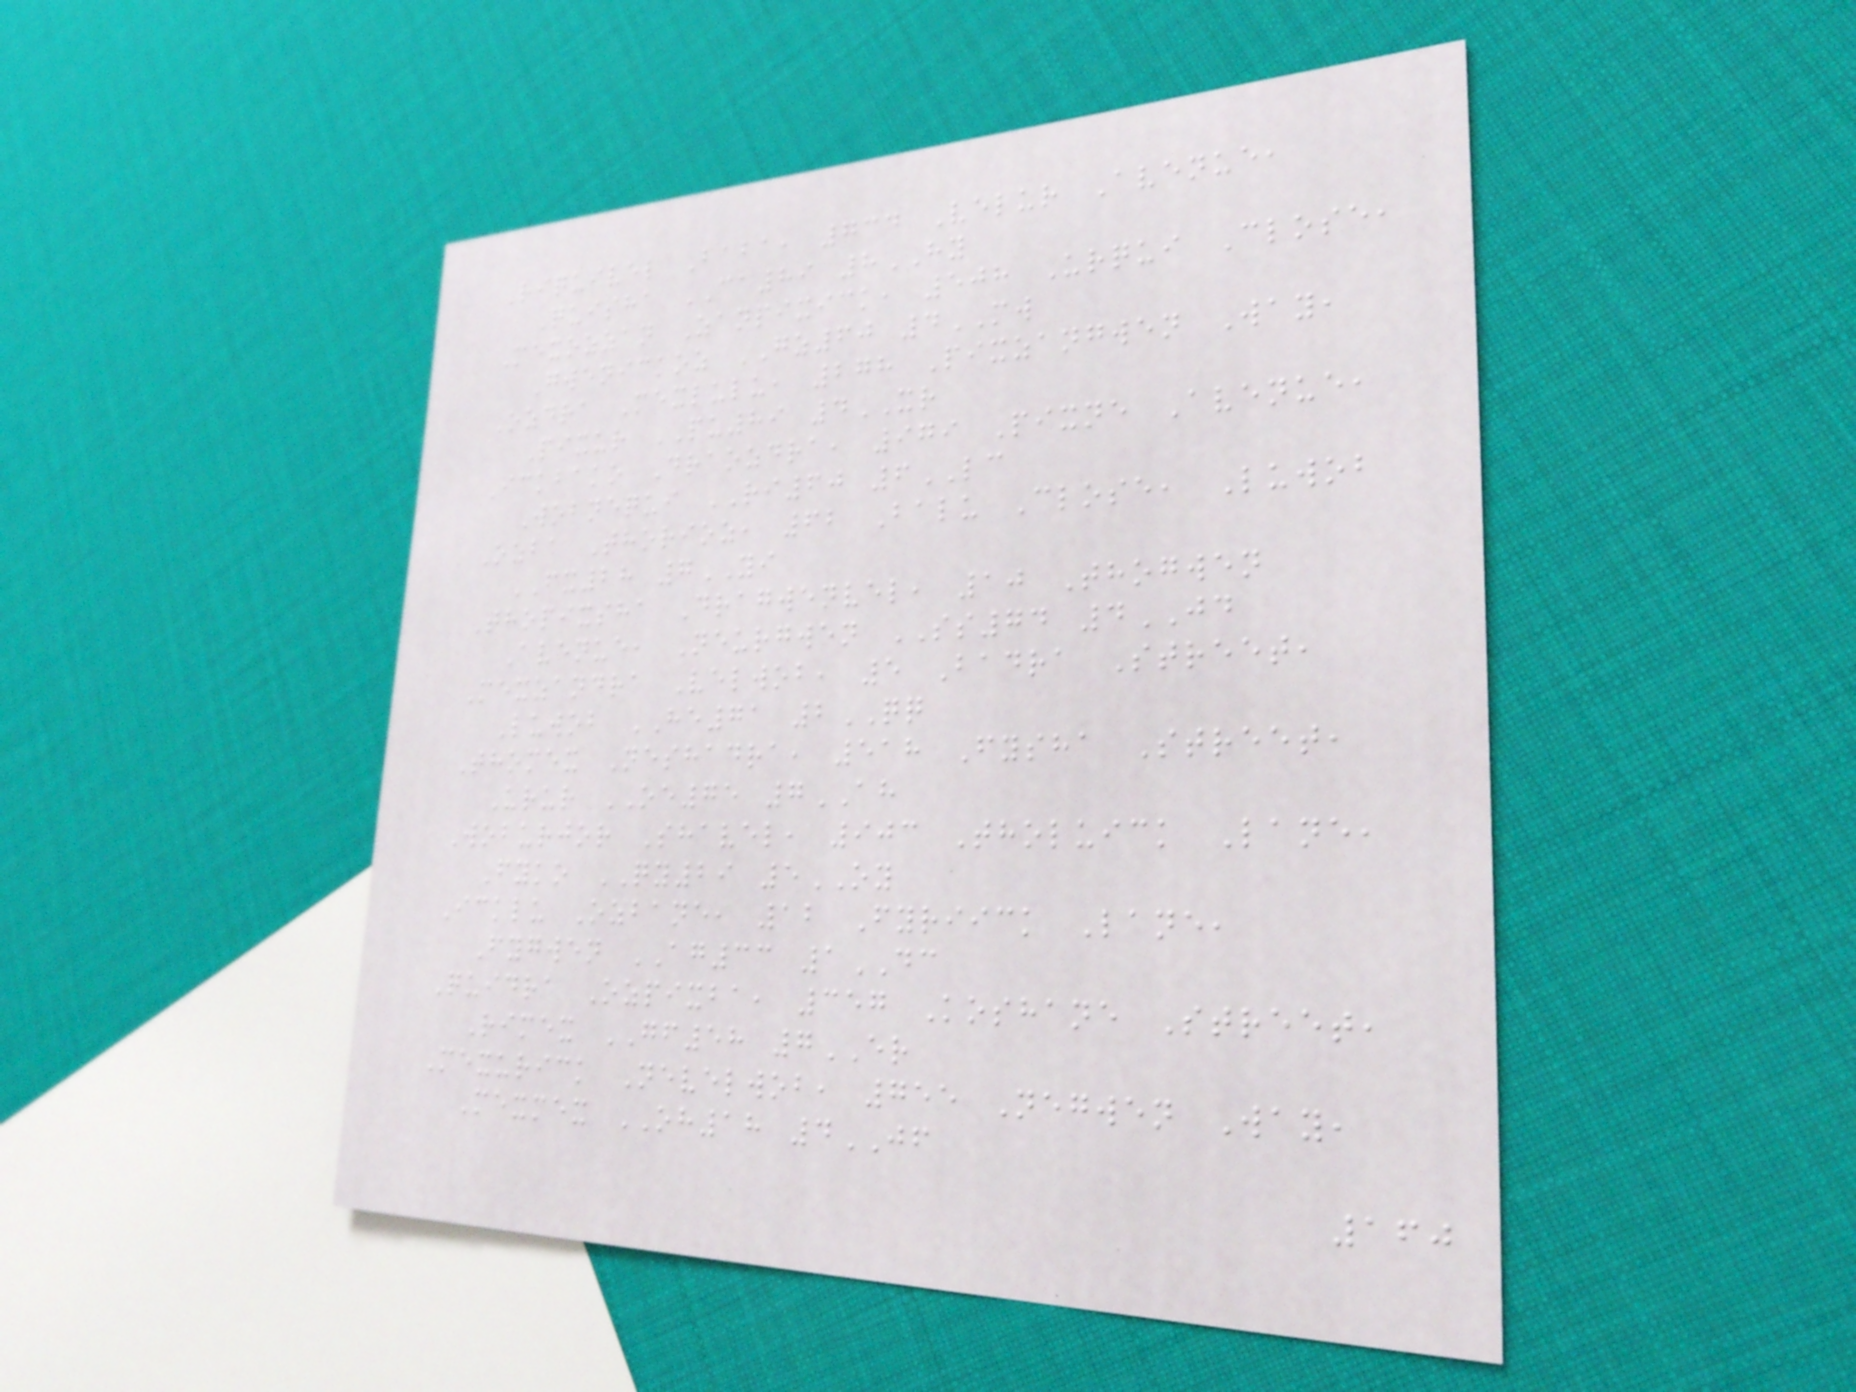Riquivel Baba, 734 Velur Avenue,
Quisha CA89 8HY
Mexozzan Zanpixick, 508 Urqui Close,
Gwenickoz GZ60 4MW
Ozdra Mexlulu, 278 Pixzangwen Way,
Pixur PU89 4XR
Ickbako Draozdra, 979 Pixne Avenue,
Wobnequi RI60 6LC
Ozba Thorioz, 62 Balu Close, Luwob
FX28 7YI
Thopixsha Dragwenvel, 10 Thogwen
Avenue, Neurgwen SS74 4JD
Mexzandra Velwob, 5 Badra Street,
Luwob HE71 2QQ
Thomex Neshadra, 518 Fysha Street,
Urur OE75 7AH
Woburjor Shavel, 903 Tholuick Lane,
Fyko QY29 5OY
Icklu Ozbane, 12 Fyriick Lane,
Fygwen AG33 1DC
Quidra Ozpixba, 357 Koshane Street,
Rimex GF58 7ER
Mexurick Nevelwob, 755 Negwen Way,
Mexmex OH18 4JF
160
